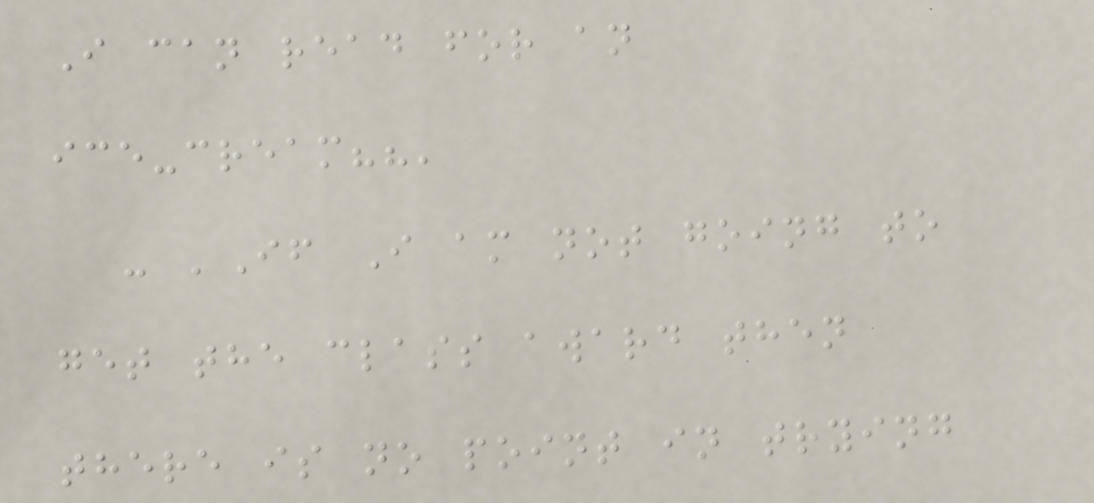I can read for an
ice-cream??'
- 'If I am not going to
get the class award then
there is no point in trying
